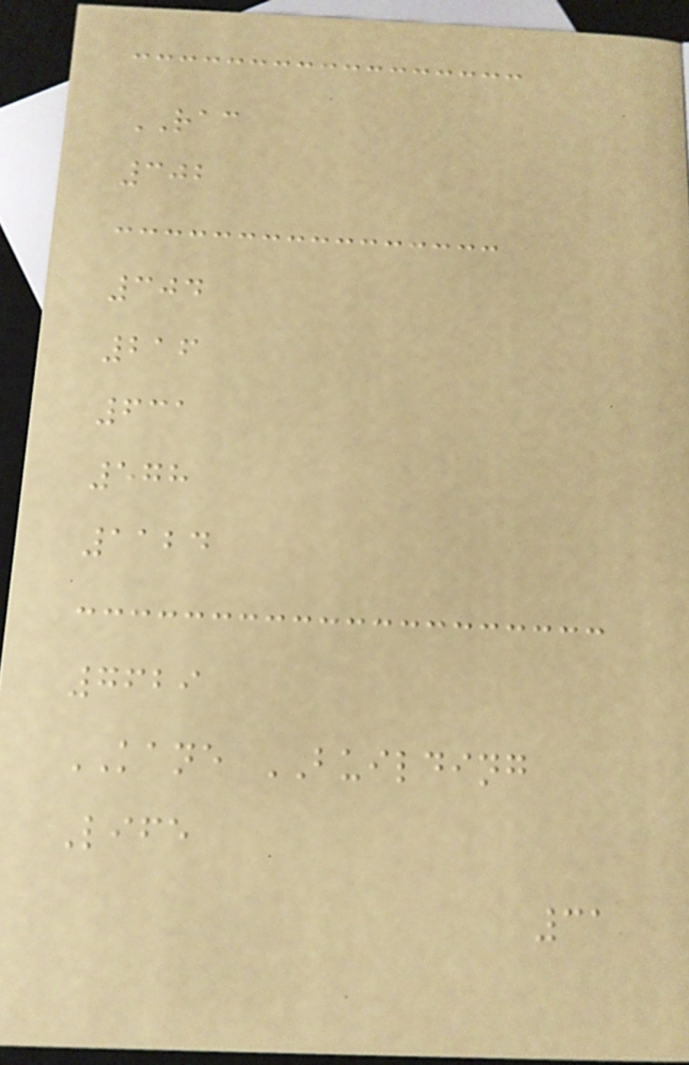RAC
302
304
216
631
578
1124
7629
KANE BUILDING
Life
31
